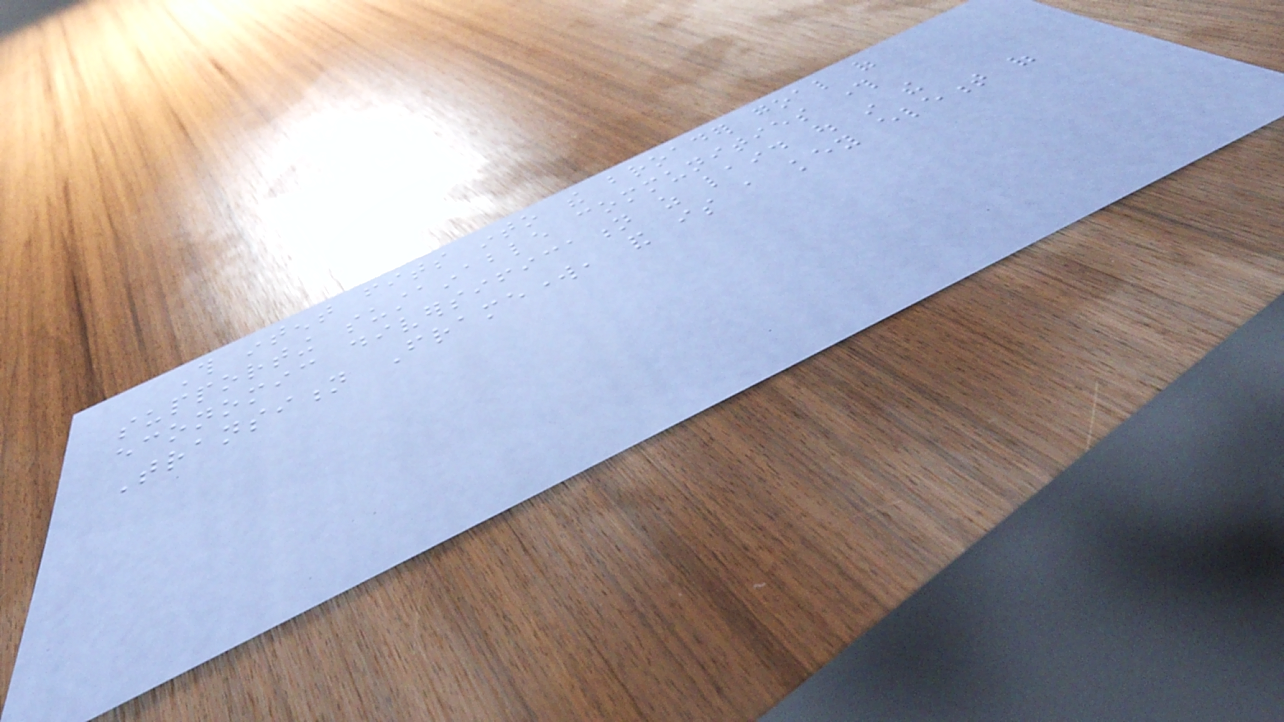This intent fits into the broader goal of
supporting sustainable communities through
economic diversification as laid out in the
Transition Framework, and is a key element of
